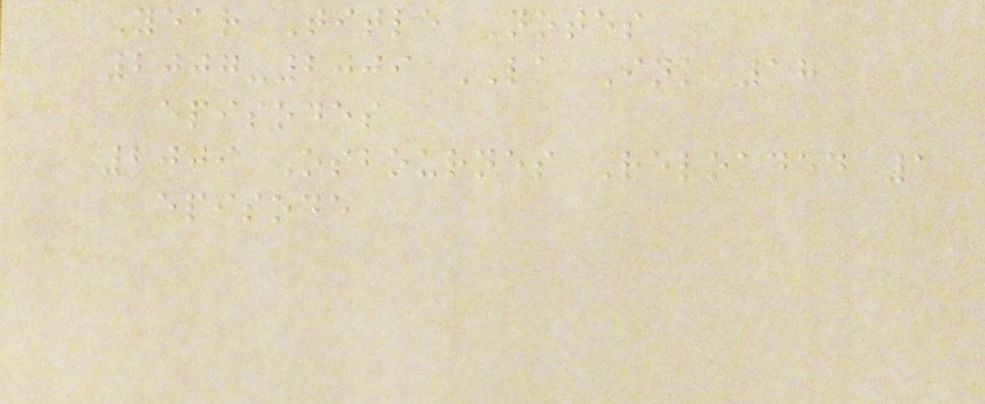Year Title Notes
2007-2009 LA Ink 18
episodes
2009 Osbournes Reloaded 1
episode
